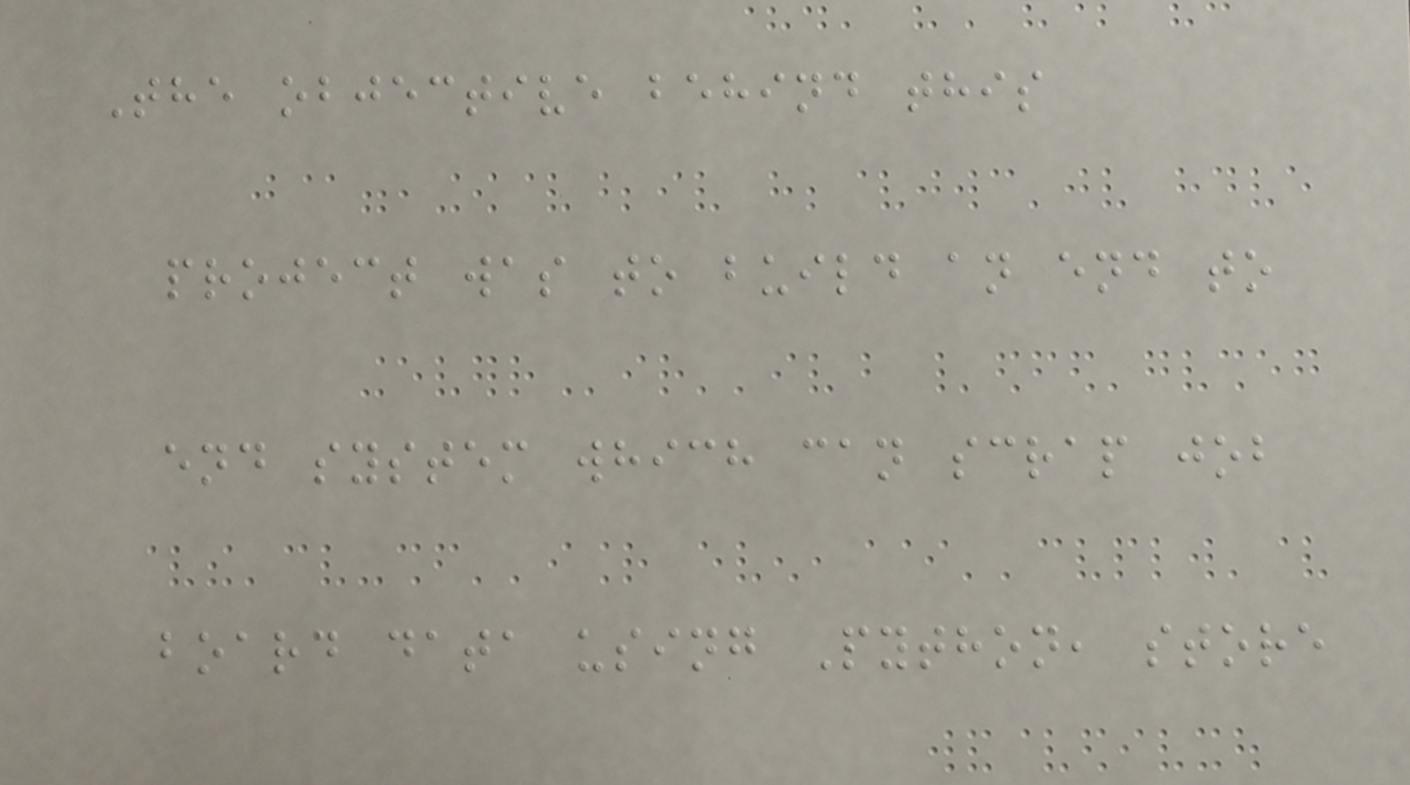The objective behind this
project was to build an end to
end system which can scrap job
board data using Python, store
